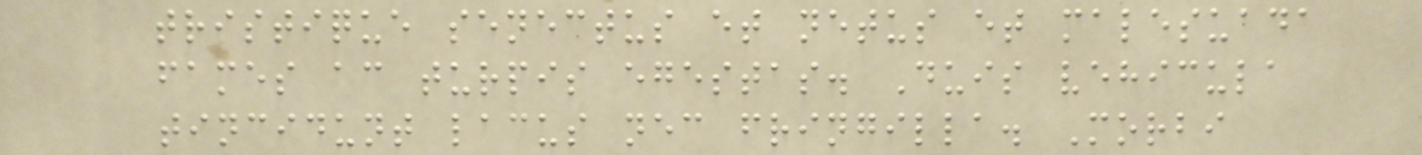tristique senectus et netus et malesuada
fames ac turpis egestas. Duis vehicula
tincidunt lacus nec fringilla. Morbi
